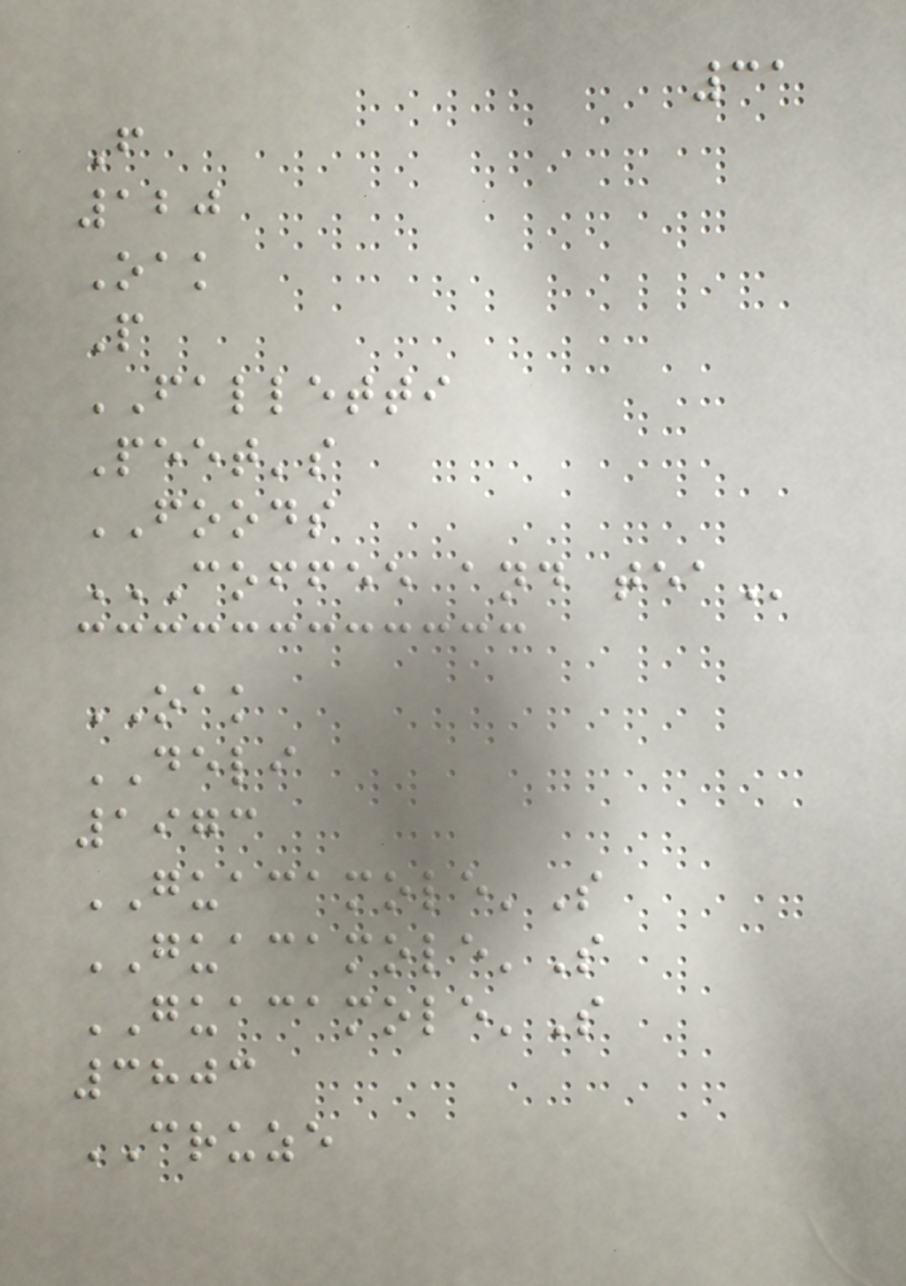31
F
120
Oak
P
FALLETTI
Peet's
FOODS
COFFEE AND TEA
OAK
DELI
1973
GUACAMOLE'S
GUACAMOLE'S
GUACAMOLE'S
3803
CRUZE
